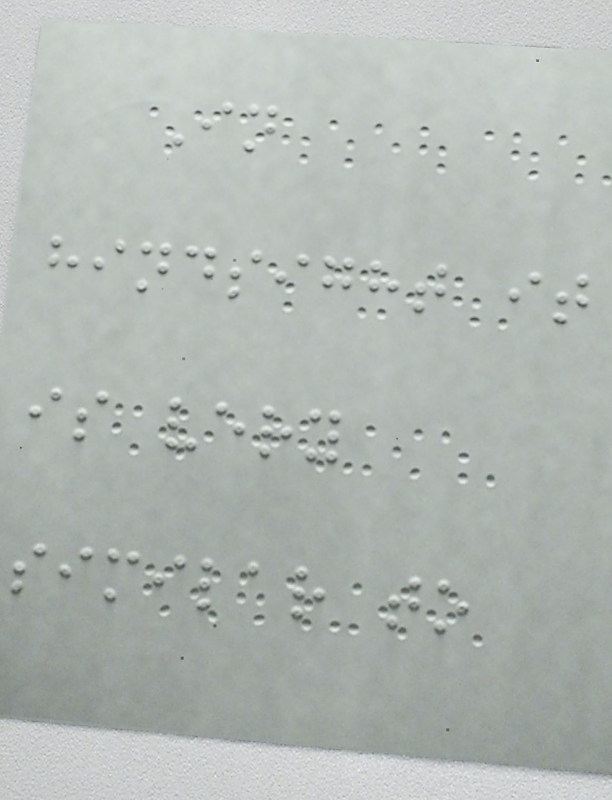In
hindsight it
is very
similar to
